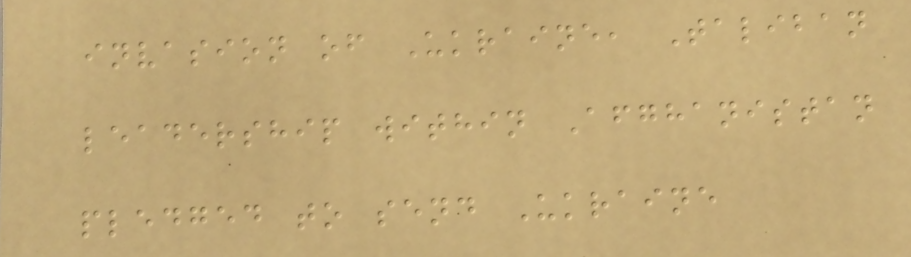invasion of Ukraine, Taliban
leadership within Afghanistan
pledged to send Ukraine
